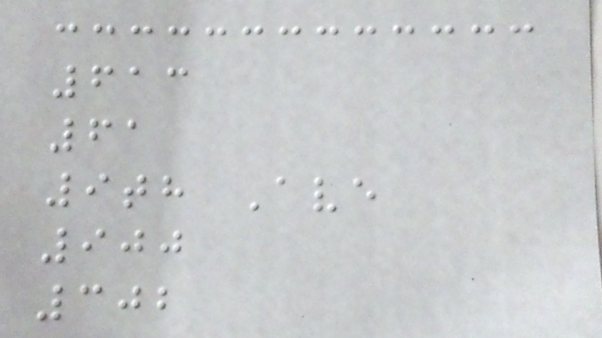613
61
9th Ave
900
302
